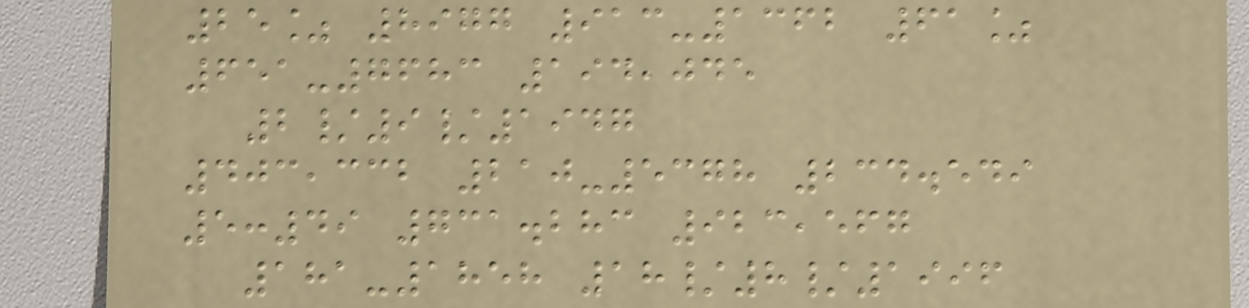25% 8977 913-1362 61%
651-7683 194,045
2/9/1947
403,332 210-5378 234.549
5:49 731.283 923,567
181-1858 18/8/1996
